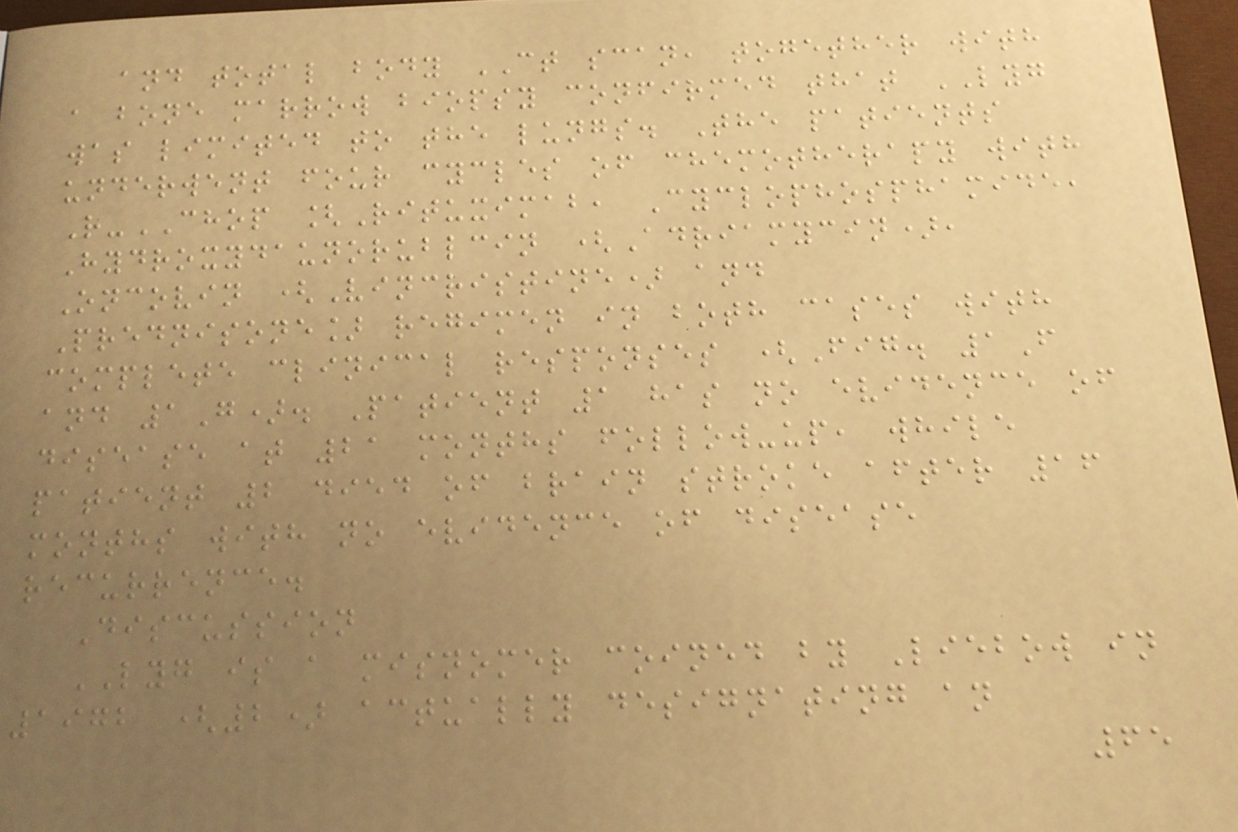and total body CT scan, together with
a bone marrow biopsy confirmed that LYG
was limited to the lungs. The patients
underwent four cycles of chemotherapy with
R-CHOP [Rituximab, Cyclophosphamide,
Hydroxydaunorublcin (Adriamycin),
Oncovin (Vincristine) and
Prednisone] regimen in both cases with
complete clinical responses (Fig. 1F
and 1G). Patient 1 has no evidence of
disease at 21 months follow-up, while
patient 2 died of brain stroke after 16
months with no evidence of disease
recurrence.
Discussion
LYG is a misnomer coined by Liebow in
1972 (2) actually designating an
65
